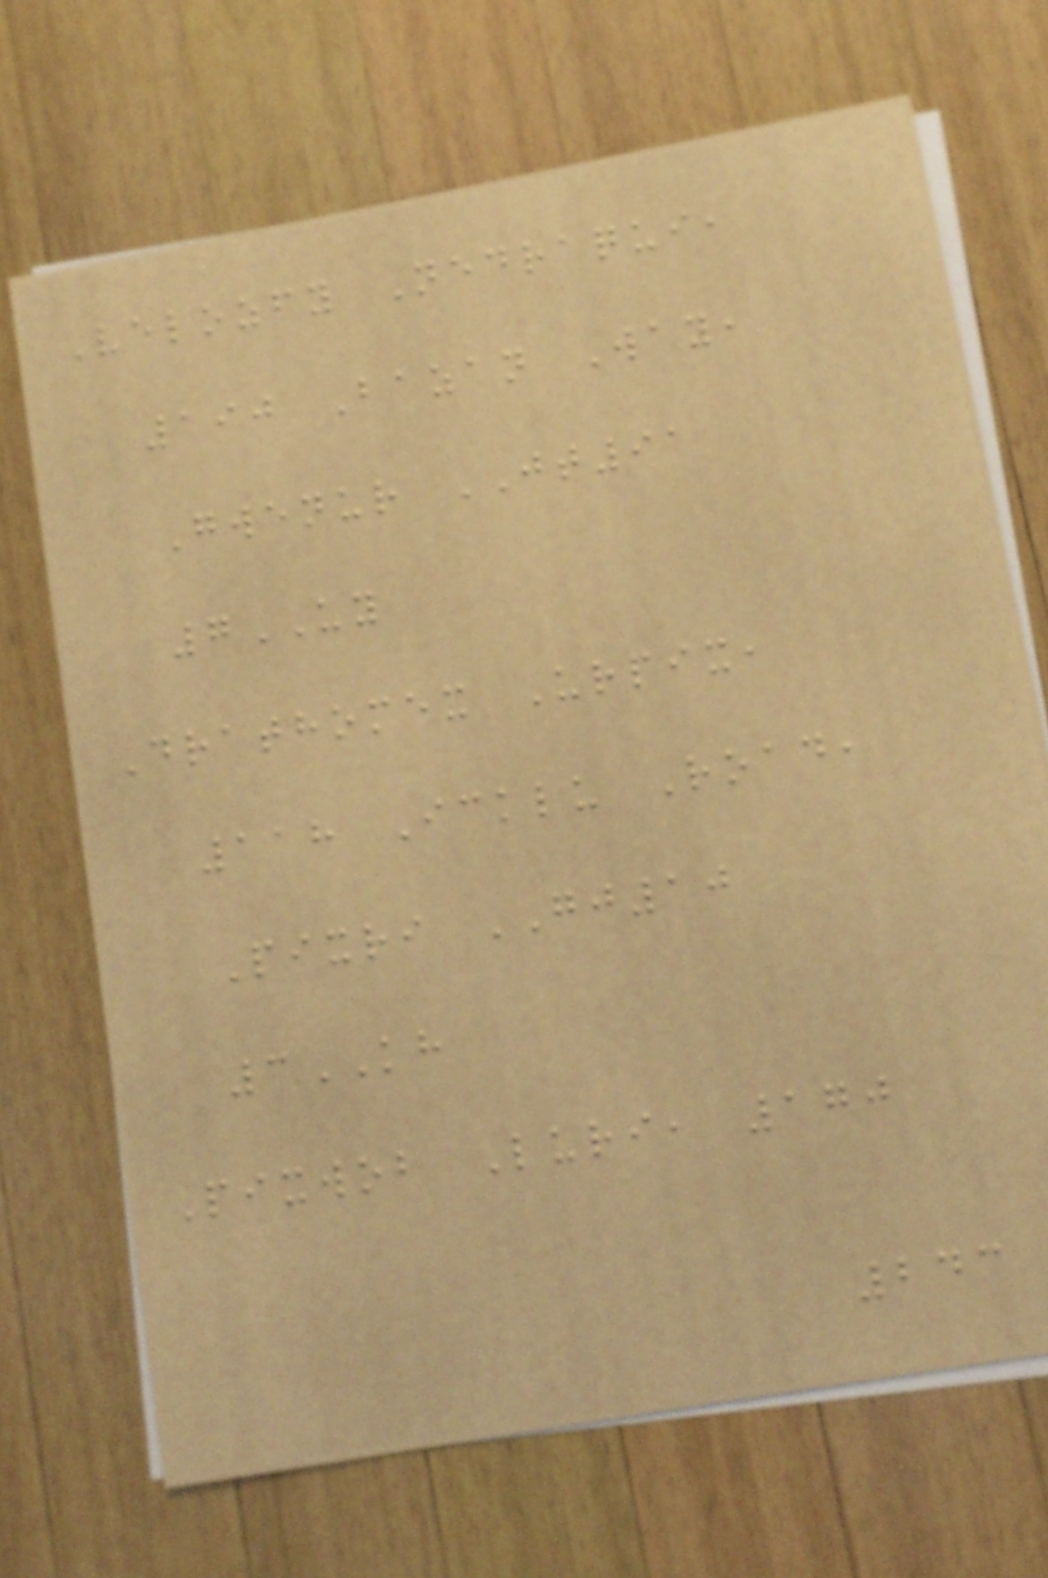Velozfy Nedraqui,
190 Bazan Way,
Gwenur JT91
7UY
Drathomex Urpix,
118 Icklu Road,
Pixri GJ10
3KH
Pixwob Luri, 170
243
